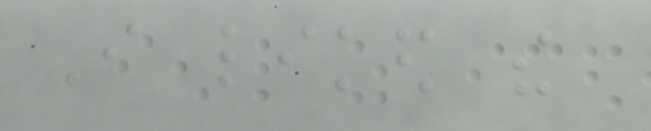I liked the
